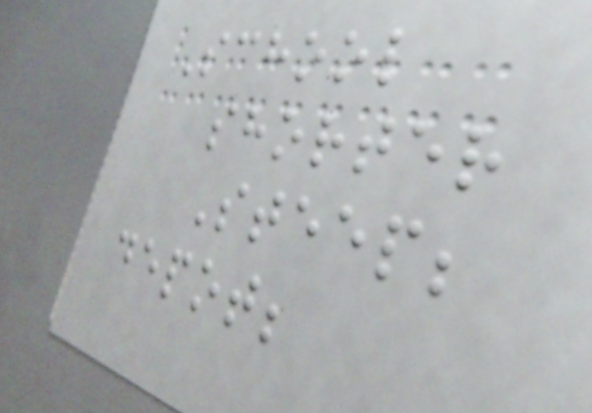School
shorter
Steep;
depot;
